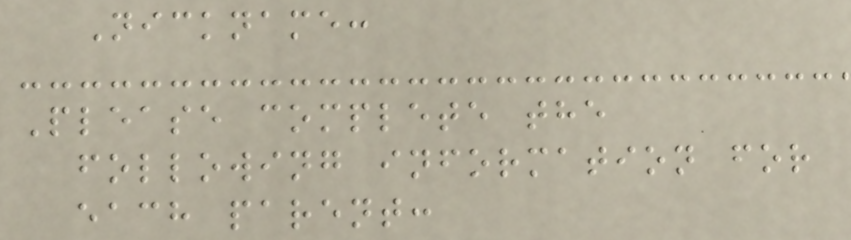Nickname:
Please complete the
following information for
each parent:
